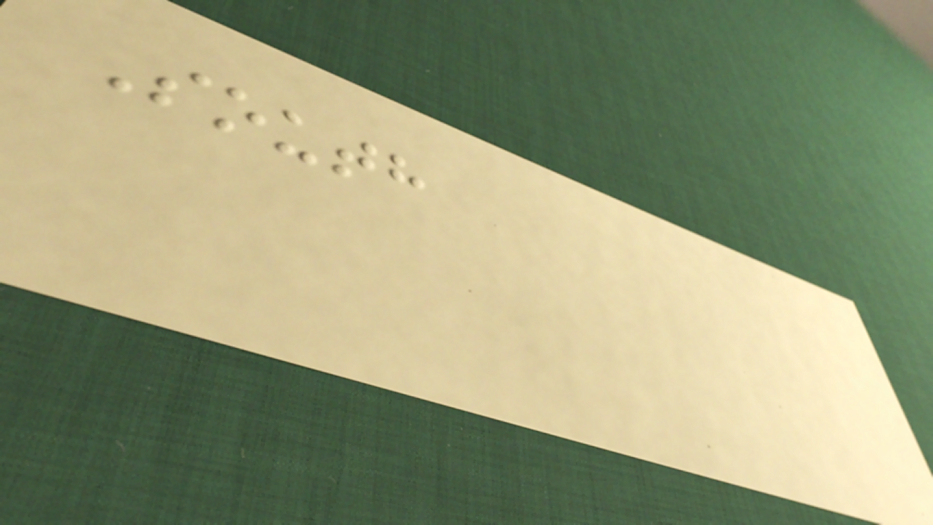South
